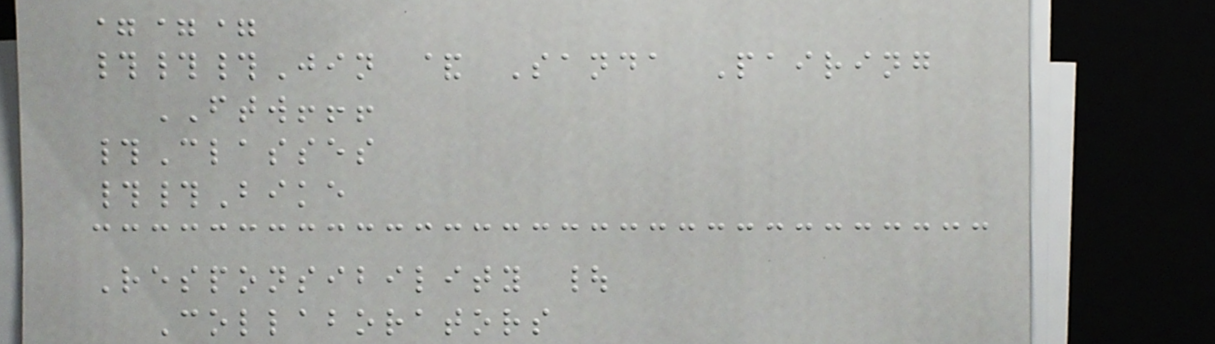===
###Jin & Sanda Pairing
FTW!!!
#Classes
##Bike
Responsibility |
Collaborators
